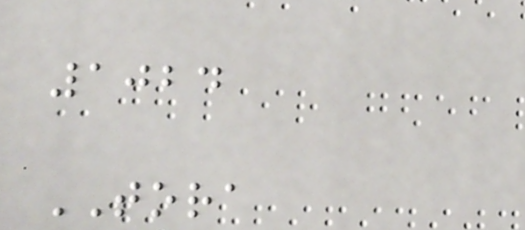1024
TORA
